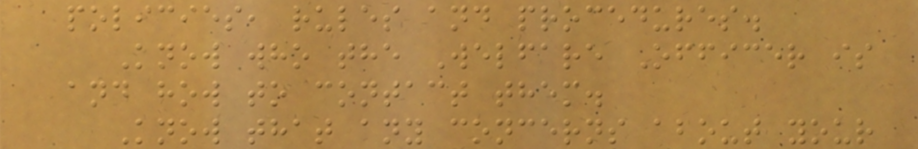policies, rules and procedures.
Know who the Welfare Officer is
and how to contact them.
Know that any concerns about your
